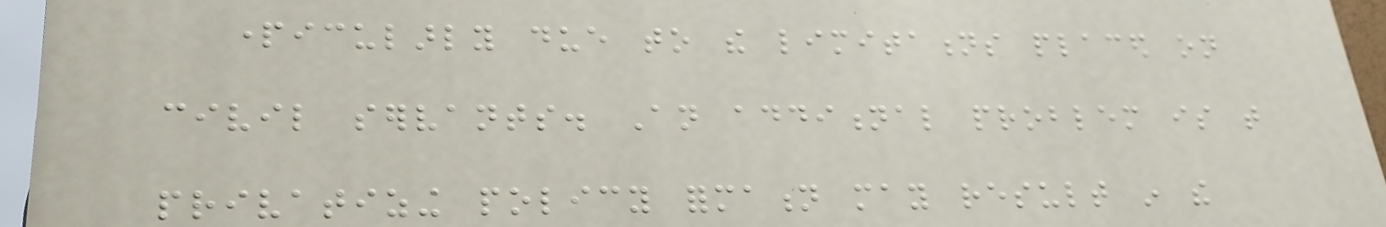particularly due to the limitations placed on
civil servants. An additional problem is that
privatizing policy formation may result in the
